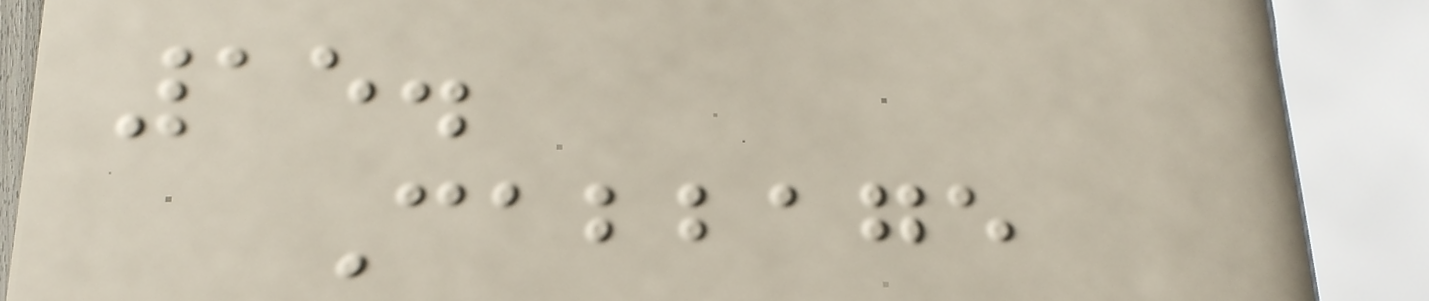15.
Cabbage
